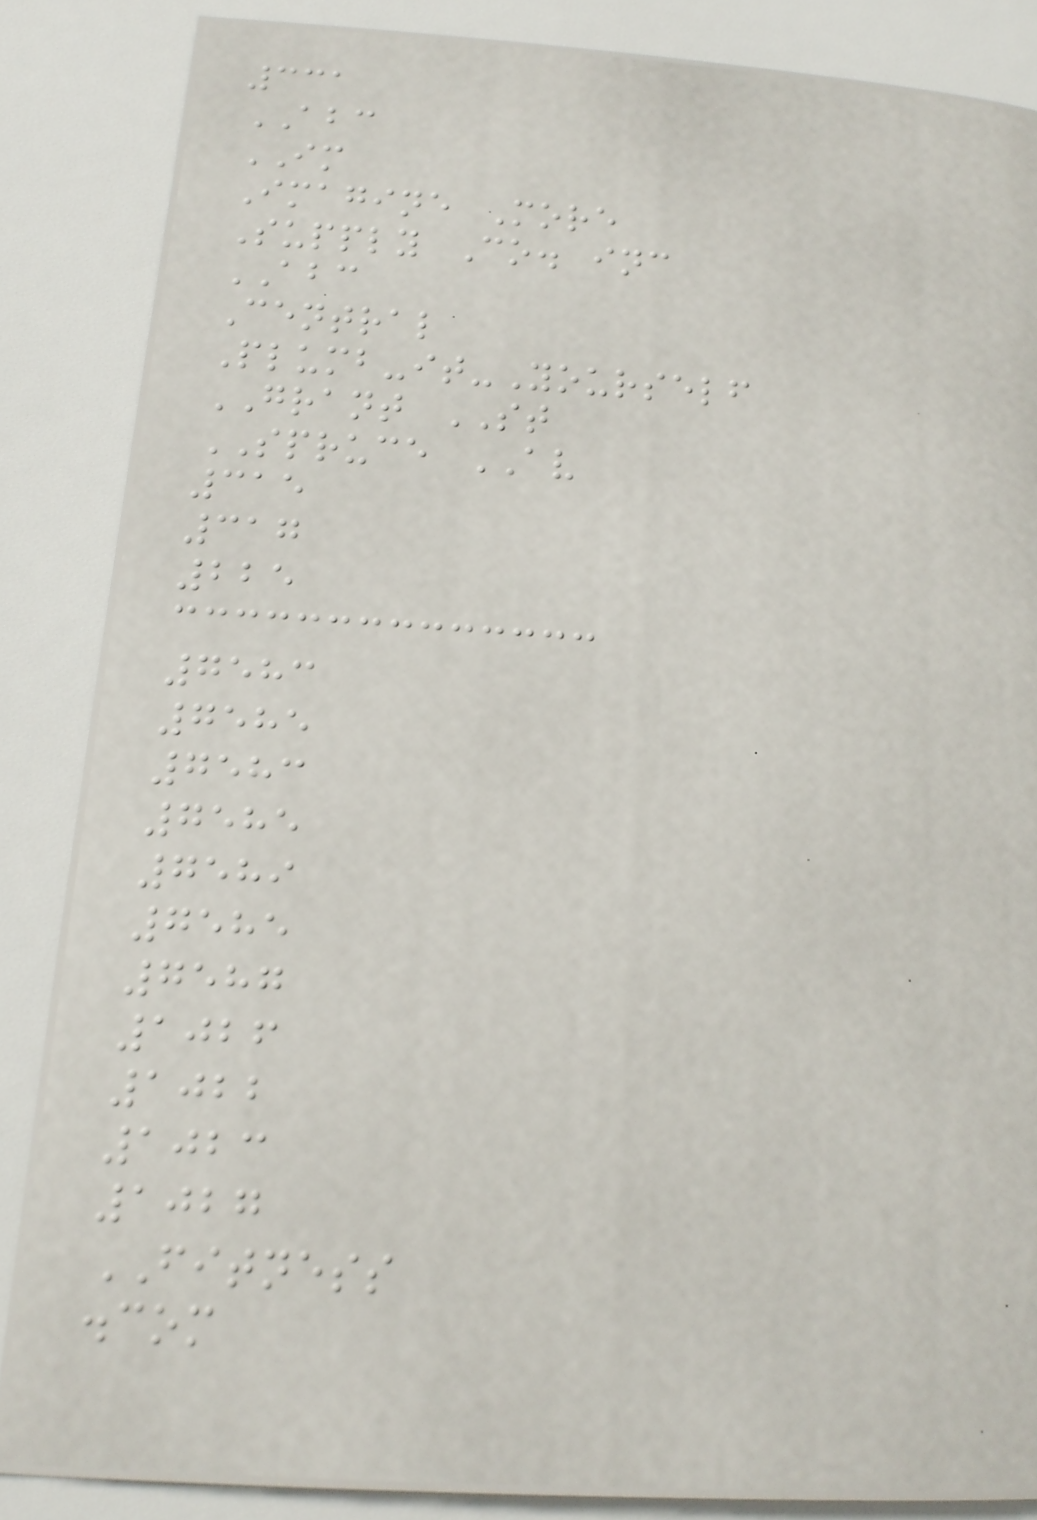331
ABC
IM
Imagine More
Supply Co. inc
ABC
Central
Plumb-it-Yourself
GRANT ST
SPRUCE AV
315
317
225
7583
7585
7583
7585
7589
7585
7587
1026
1022
1023
1027
FITNESS
.com
